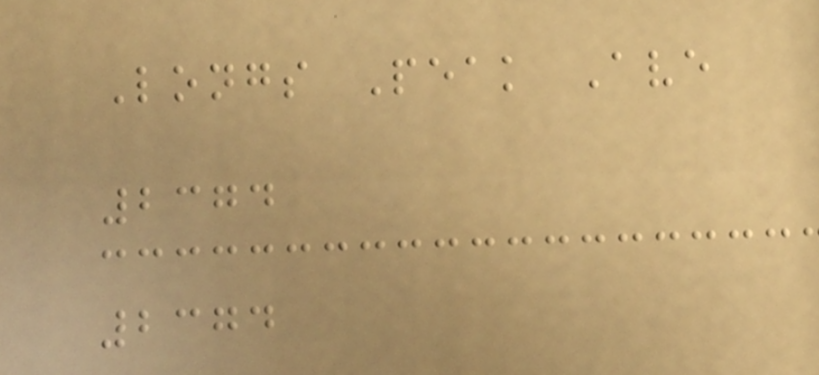Longs Peak Ave
2374
2374
